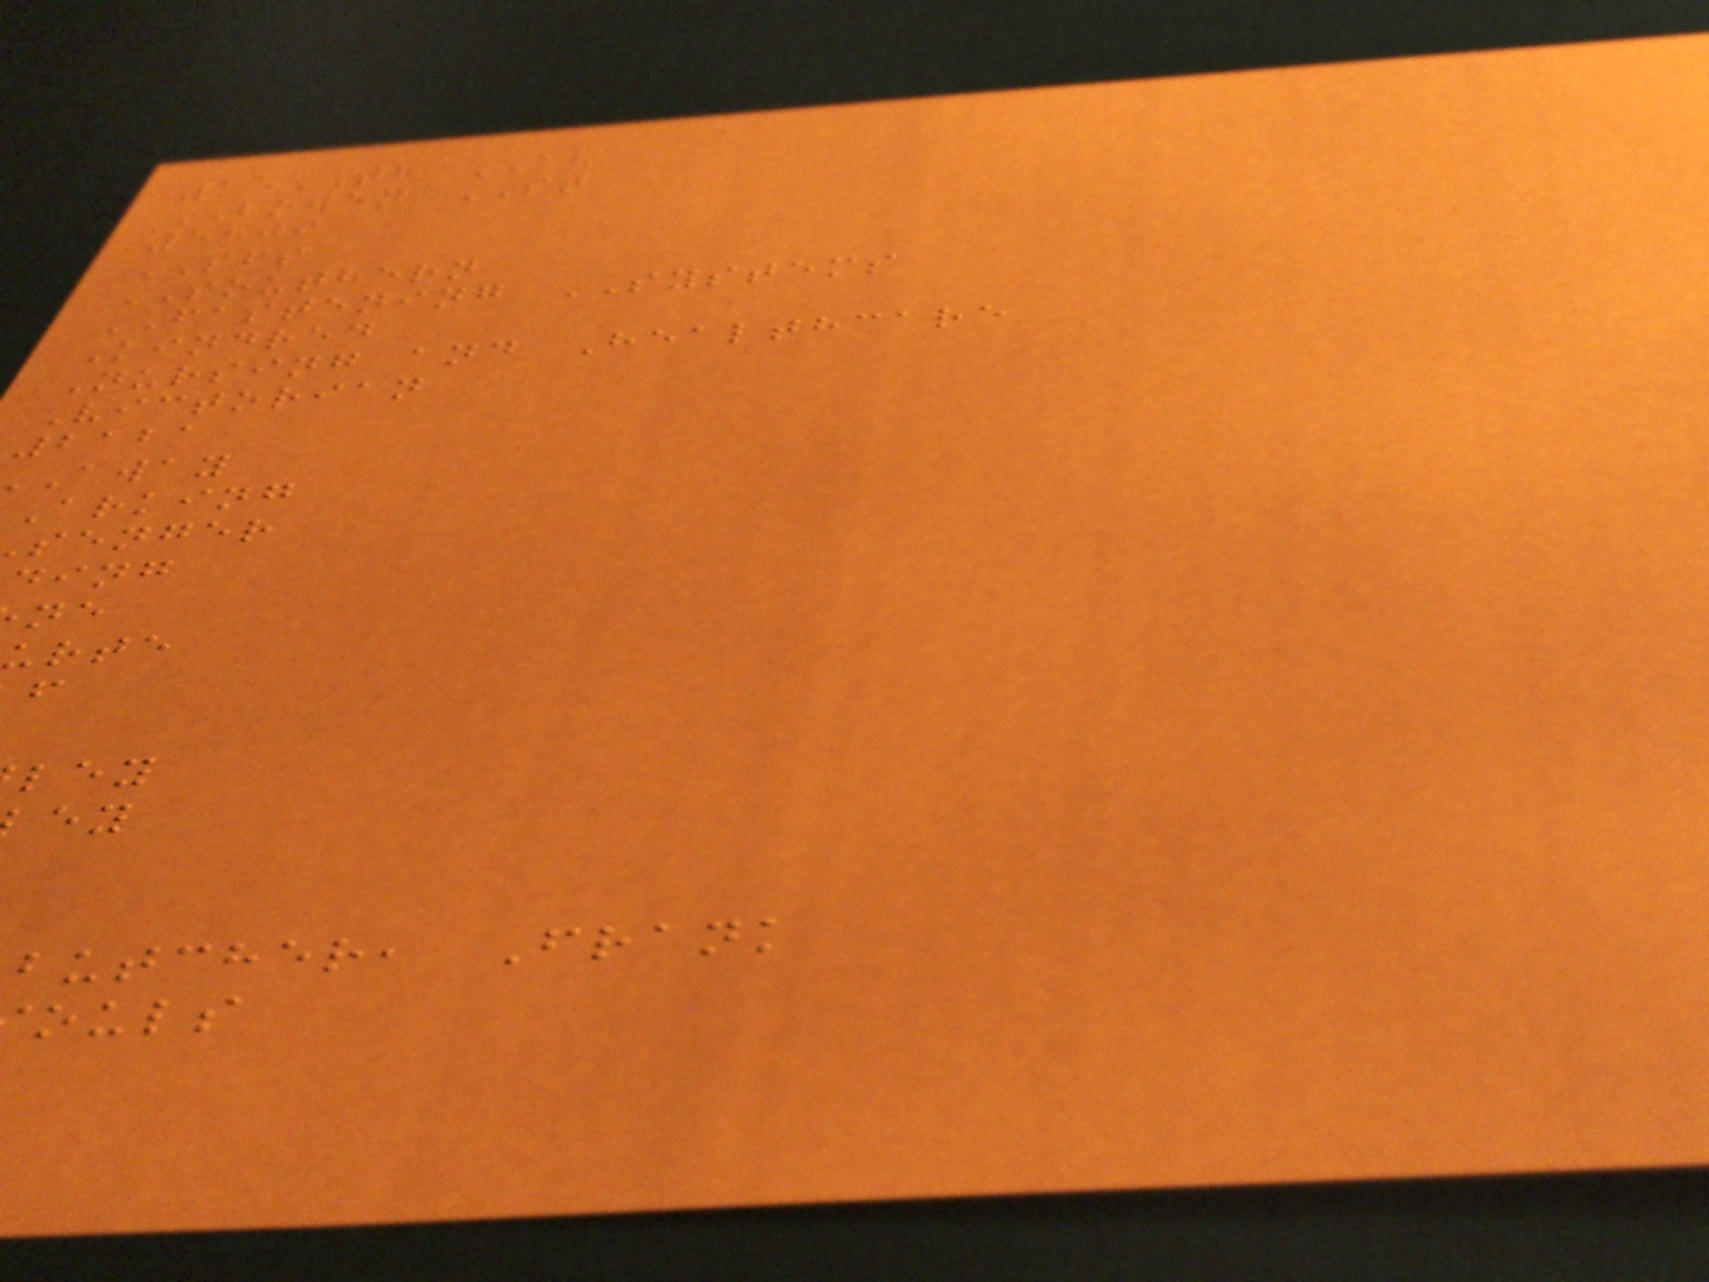15TH AV
BOWEN ST
5809
SFS
SOUTHERN
FASTENING SYSTEMS
Kindred
Nursing and Healthcare
Victorian
2121
away
arking
senger
ding
urte
butcher, Frank
ouls
